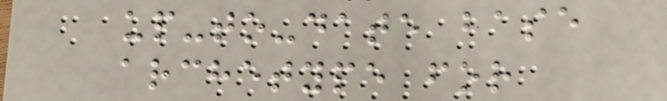up-to-date base
archetype for
